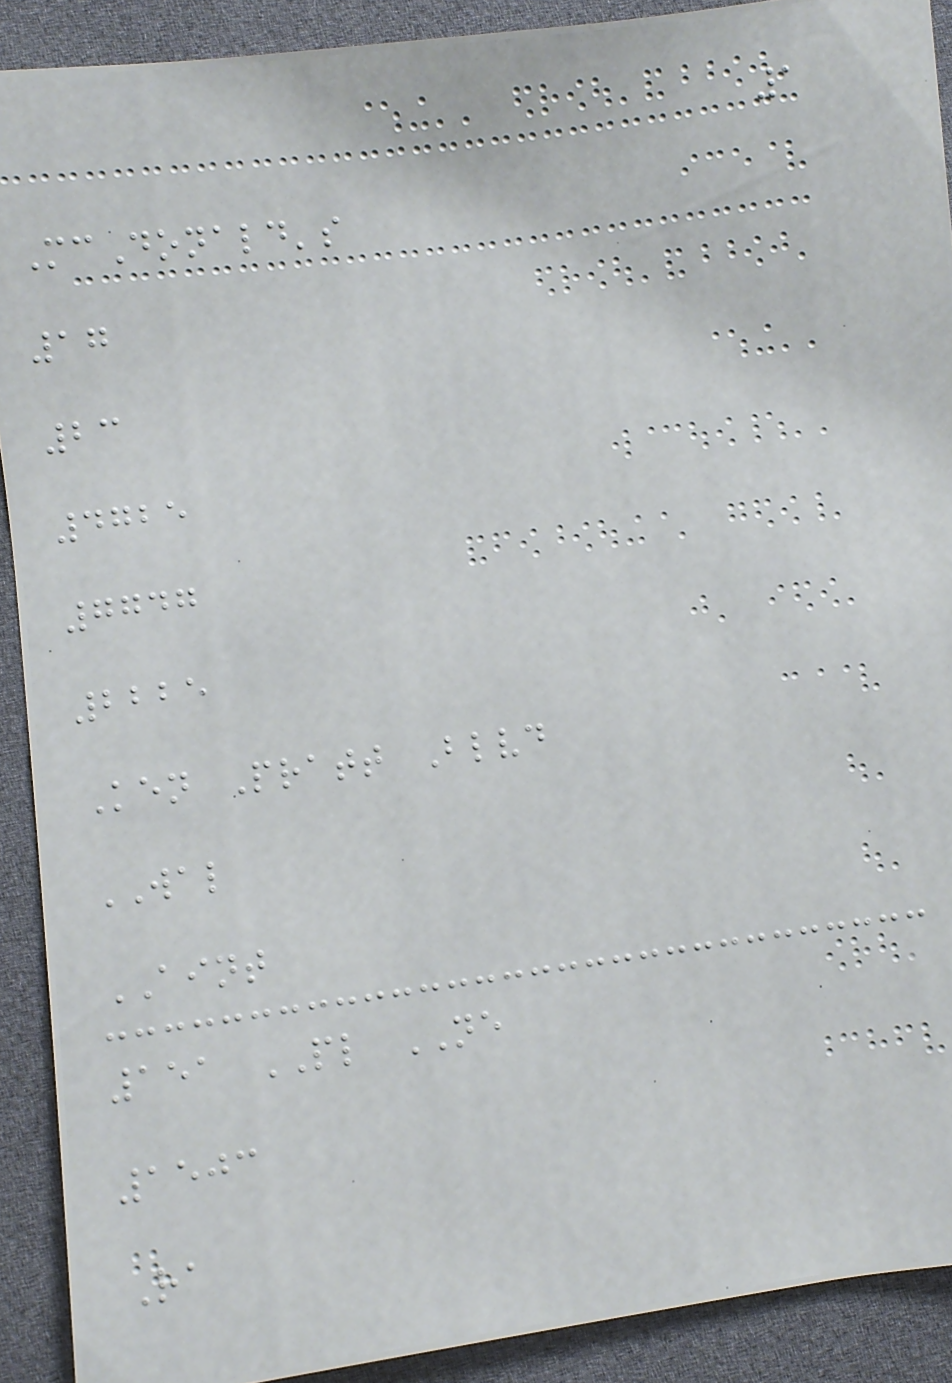1
McDonald's
17
23
4725
7747
2225
Ken Pratt Blvd
WAL
AINT
151 PL NE
1503
Ra
